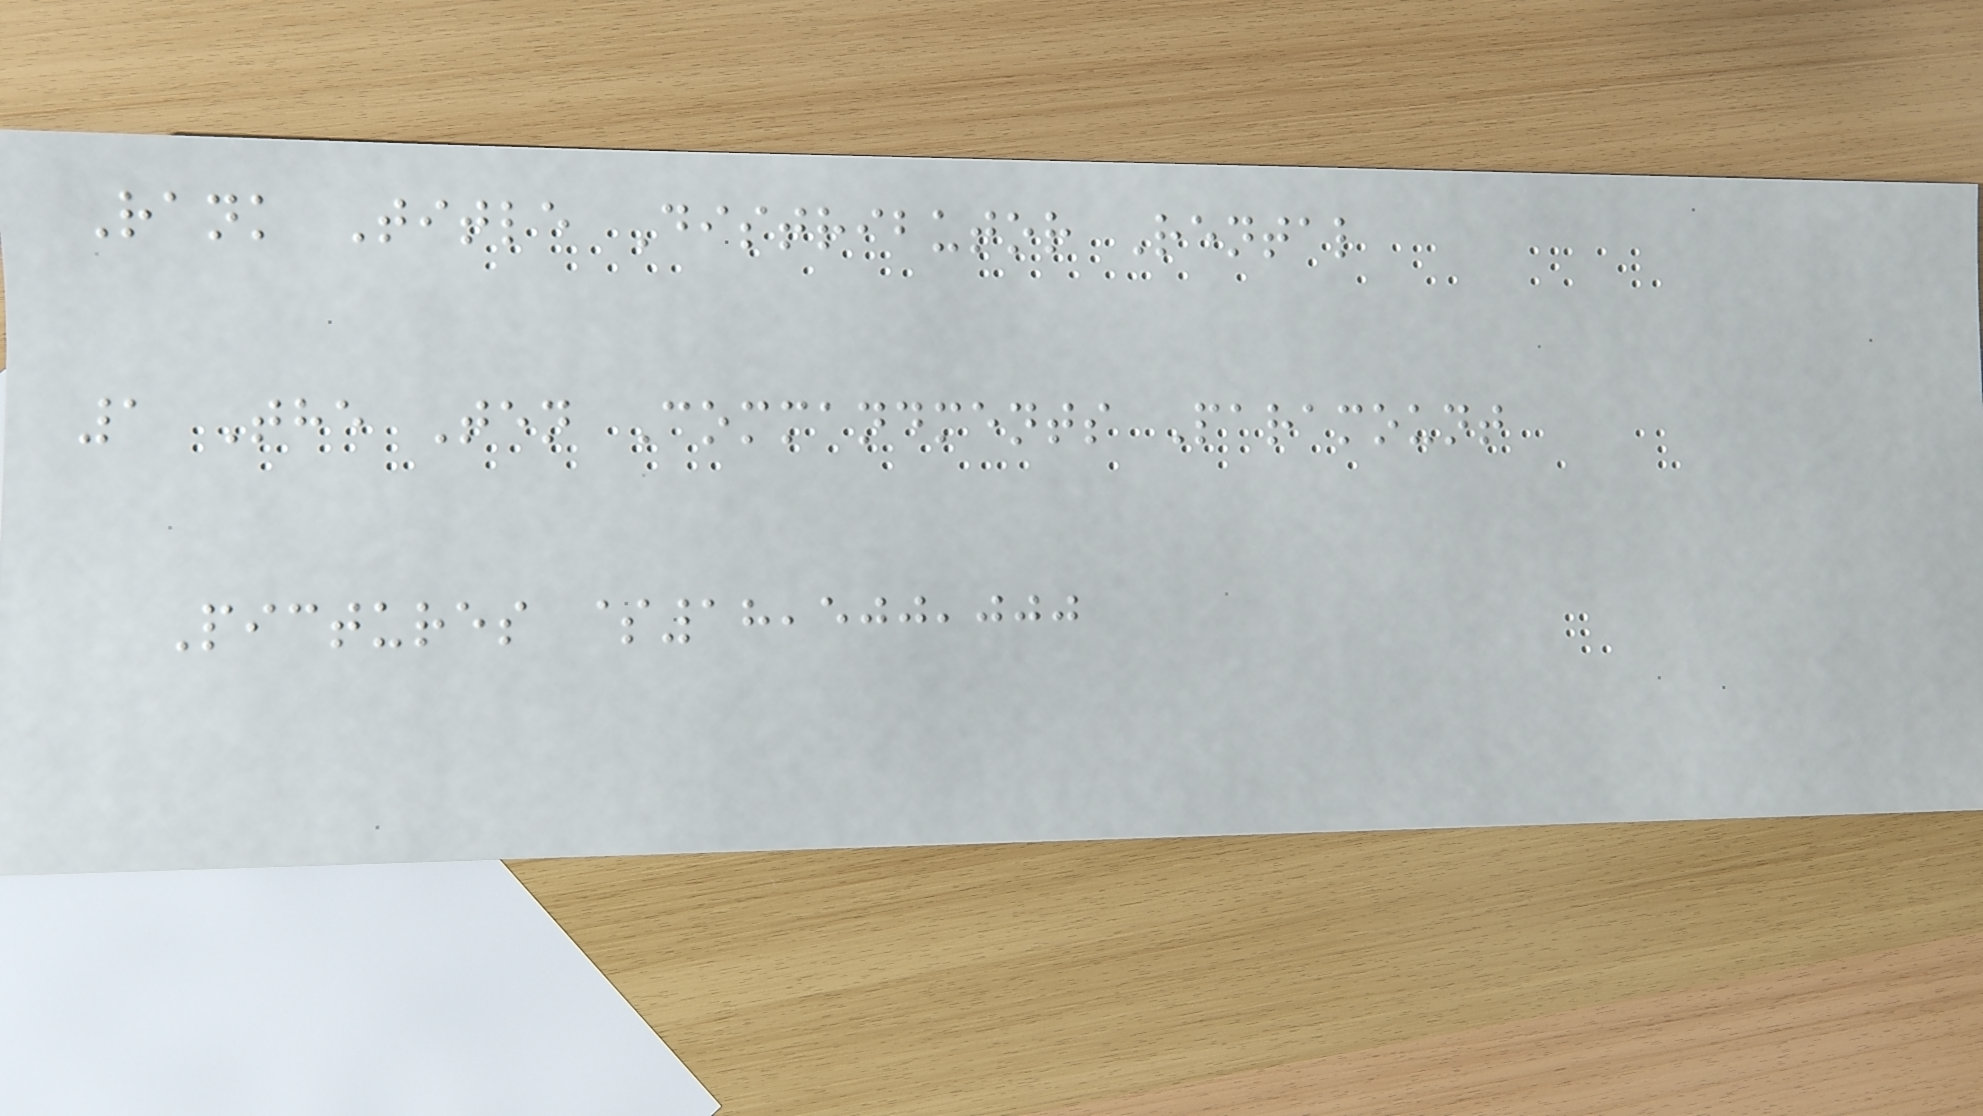Rank Title Distributor Rental
1 The Ten Commandments Paramount
Pictures $18,500,000
